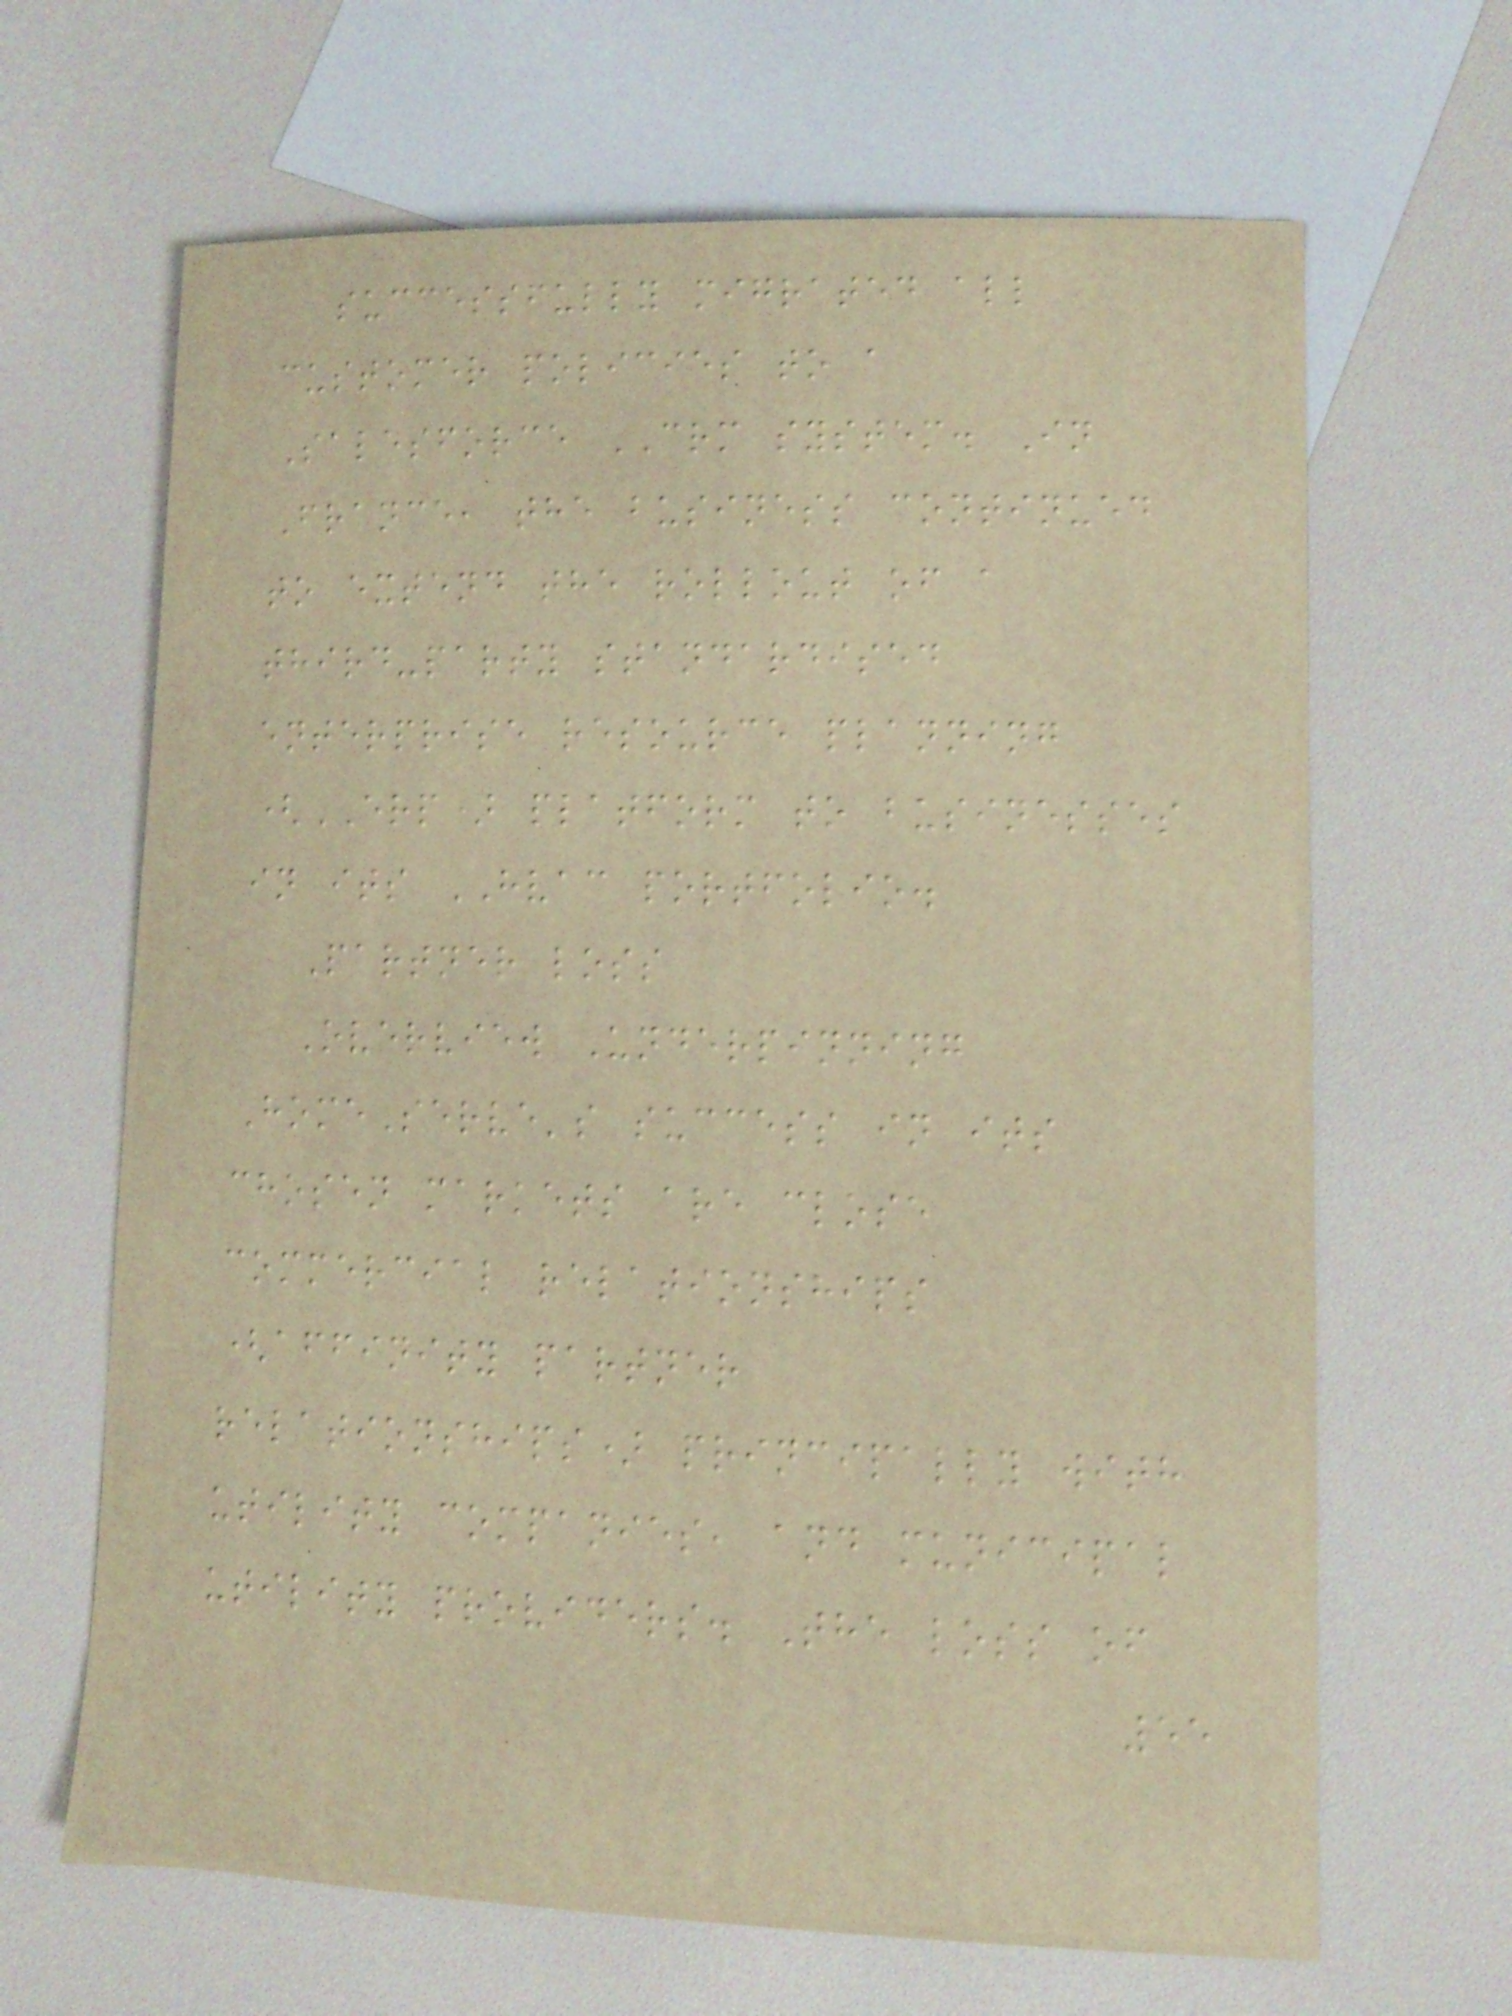successfully migrated all
customer policies to a
Salesforce CRM system. In
France, the business continued
to extend the rollout of a
third-party standardised
enterprise resource planning
(ERP) platform to businesses
in its HVAC portfolio.
Partner loss
Overview Underpinning
HomeServe's success in its
chosen markets are close
commercial relationships
(affinity partner
relationships) principally with
utility companies, and municipal
utility providers. The loss of
55
